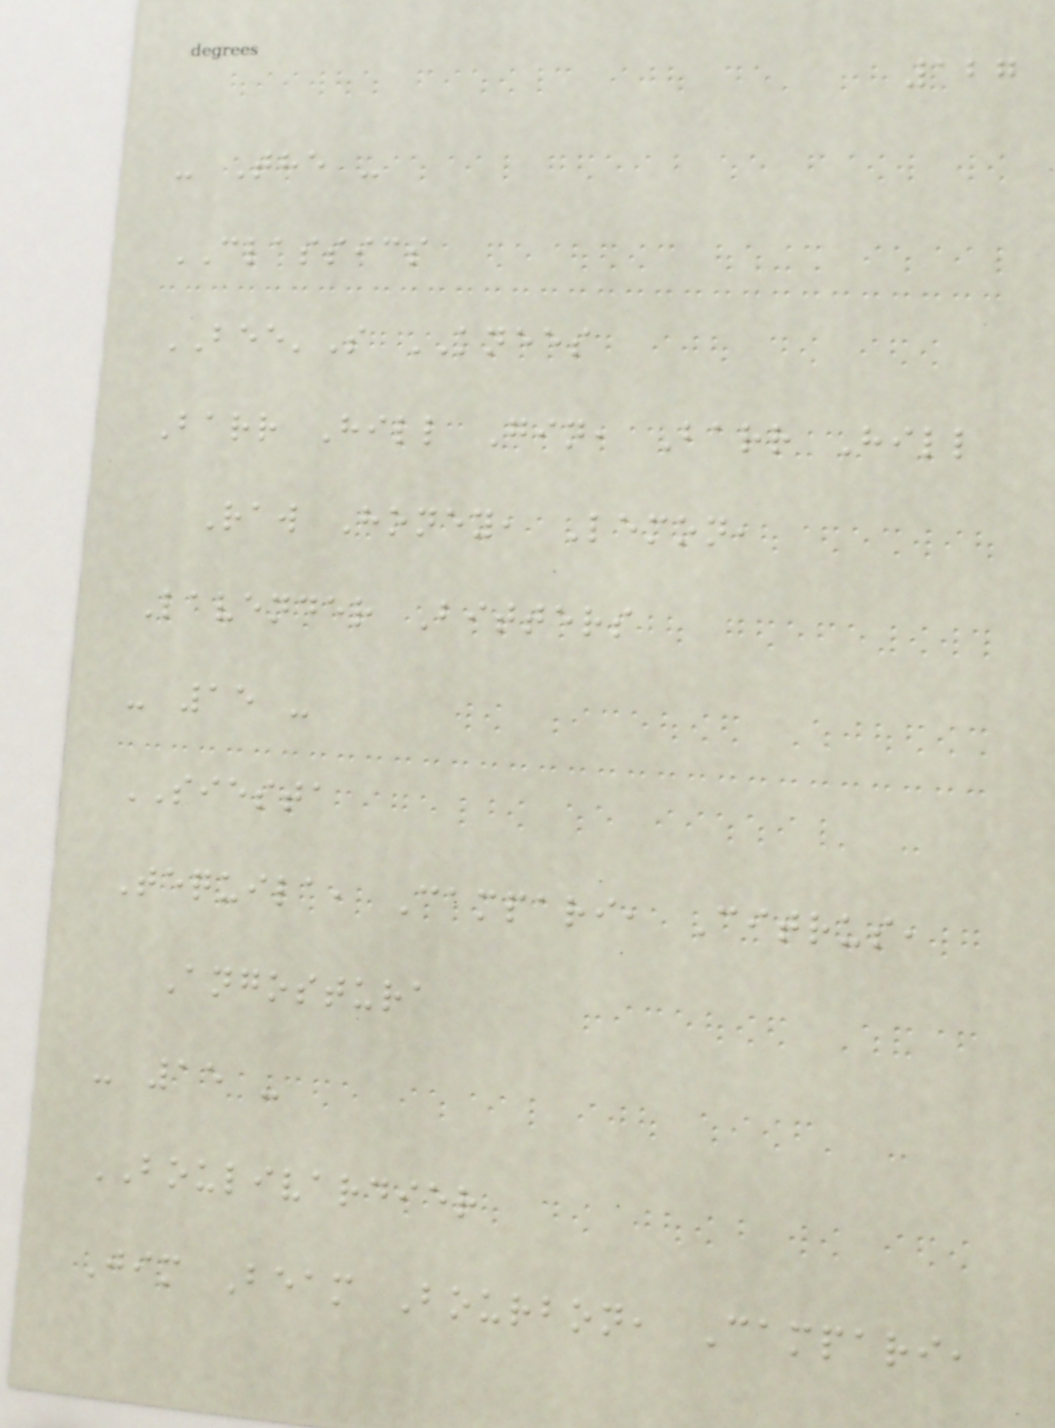127
- The -
CLASSICS
BEE'S KNEES
Barr Hill Gin, Barr Hill
Raw Honey, Lemon,
Lavender Bitters
- 15 -
SIESTA
Tequila, Campari, Citrus,
Angostura
- 15 -
BOULIVARDIER
Jim Beam Bourbon, Campari,
